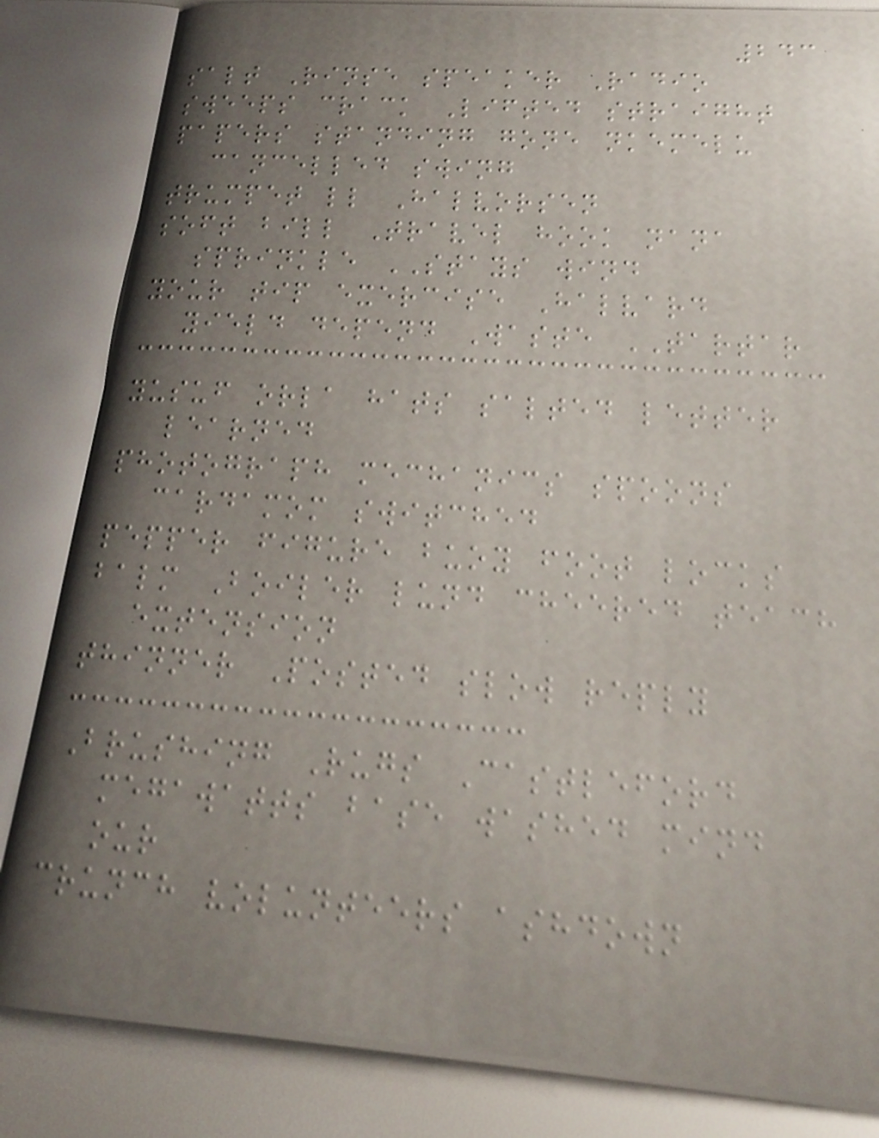243
salt Rinse speaker Radio
sweeps crack Lifted straight
papers standing gone nkemelu
cancelled swing
trumpet ll Halvorsen
soft bill Travel hook nana
sprinkle STAYS wind
your tip exercise Halvard
yield depend Waste TARTAR
yusuf orla hats salted letter
learned
photograph mechanics spoons
cardamom switched
pepper figure buoy foot locks
balm Boiler lund cheered teach
extension
thinner Posted slow reply
Brushing Rugs Castleford
megawatts base washed mind
our
crunch volunteers ashdown
